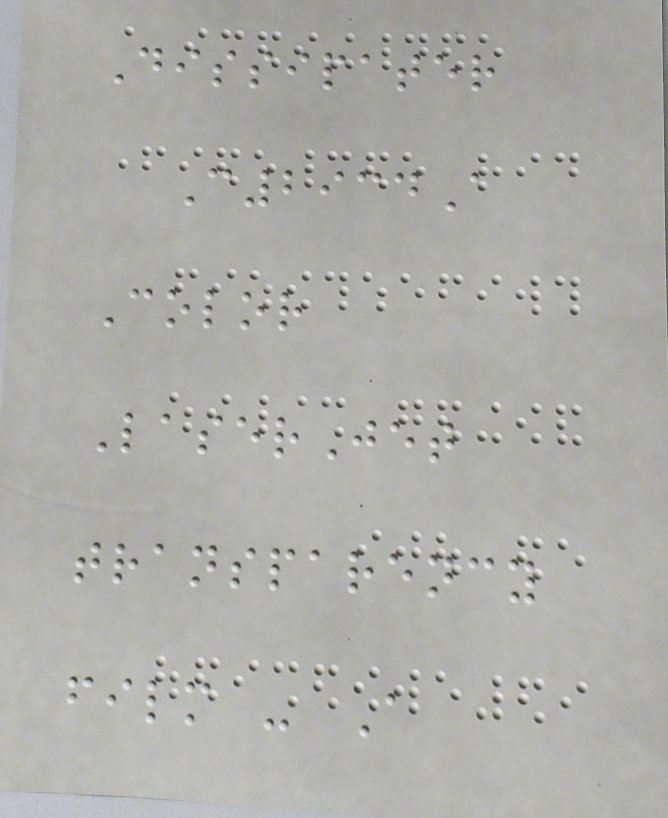Dissipater
C2934A
Color
LaserJet
transparency
film - A
